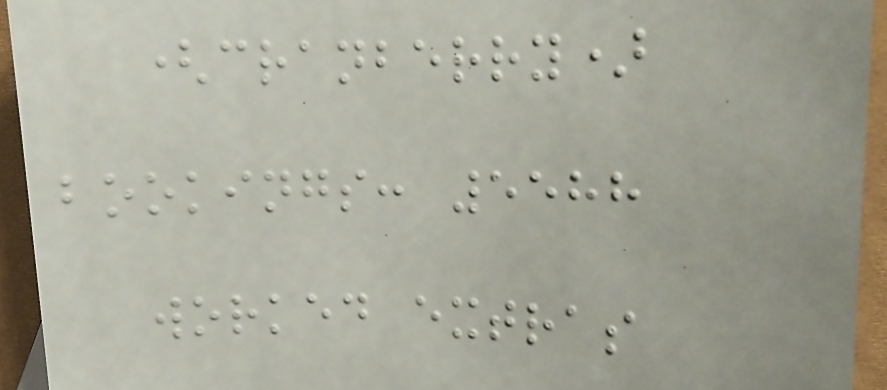(cranberry)
bookings: 5588
worked extras
